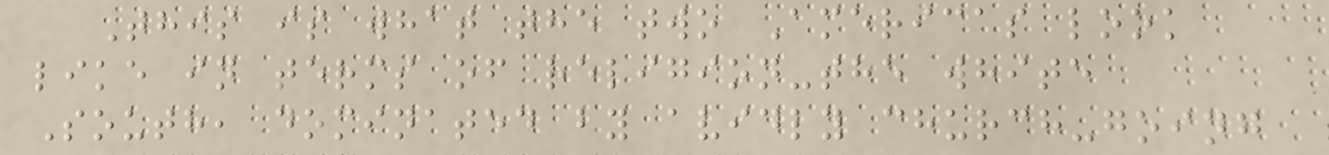This is what the two Americas look
like in terms of religion-the white
South, dominated by avidly church-going
